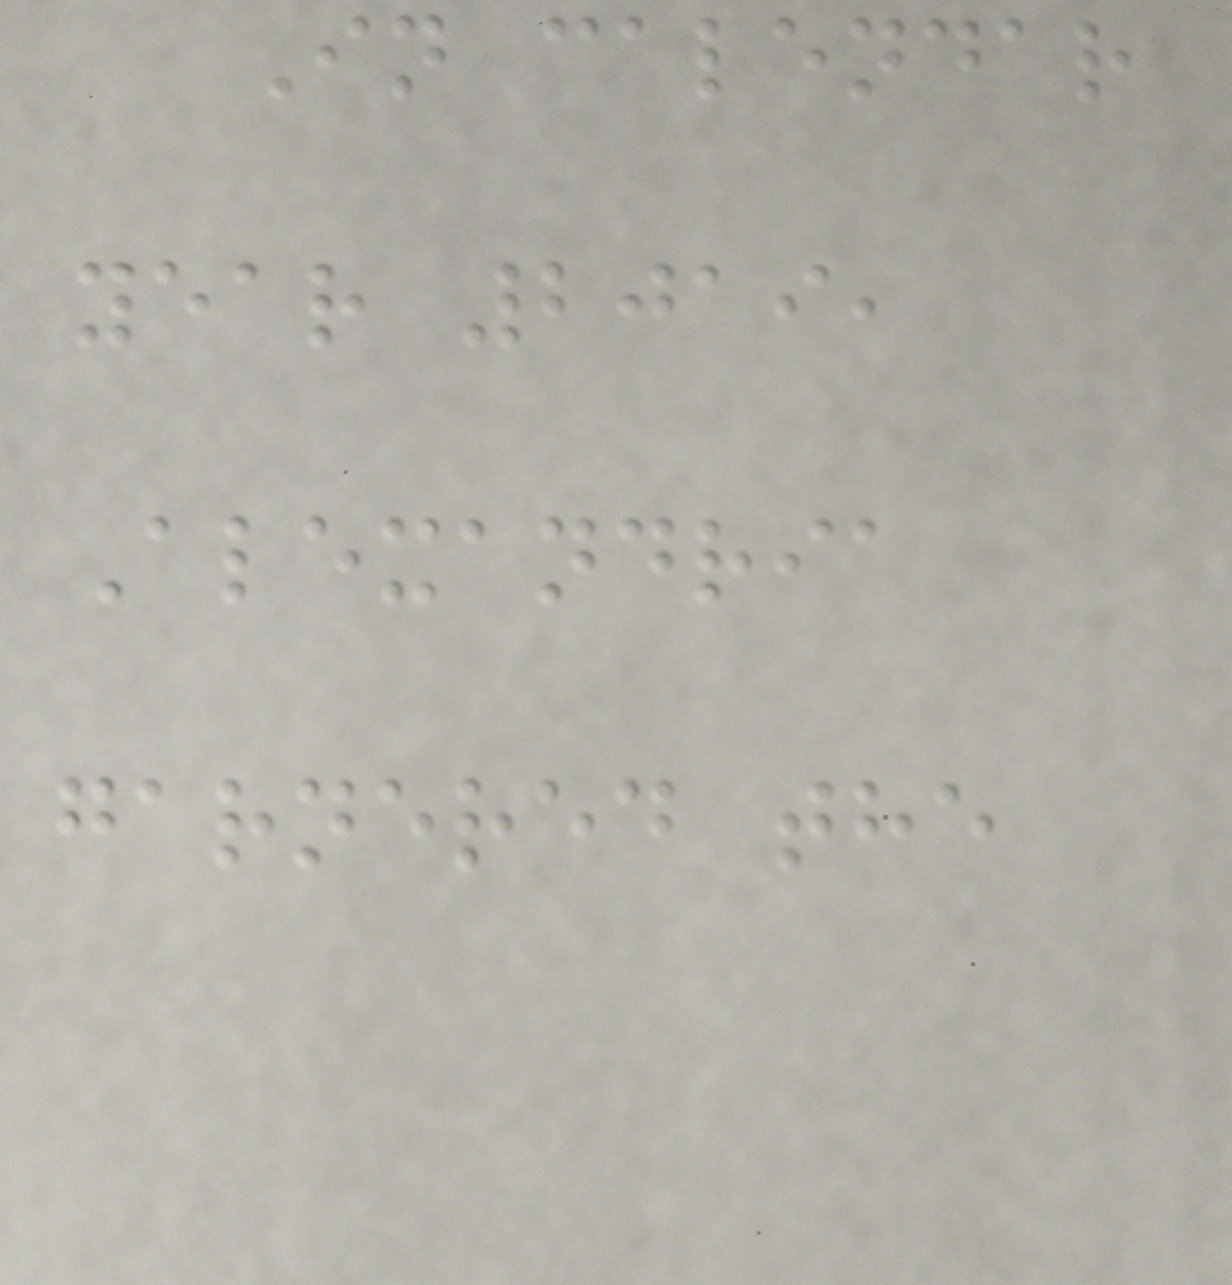In calendar
year 2019,
Alexandria
garnered the
